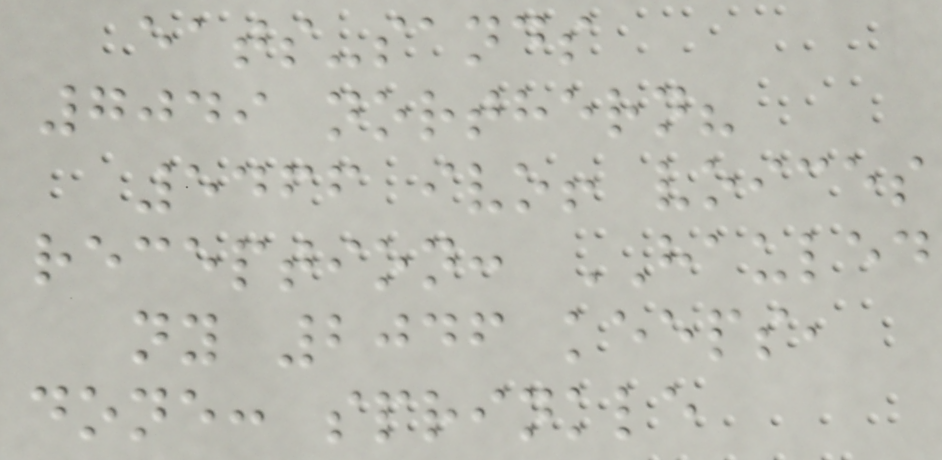eats-sands
7049 northern?
5466 ivo! voices
reception: HAULED
ny 2046 keeps,
done: sprinkle
